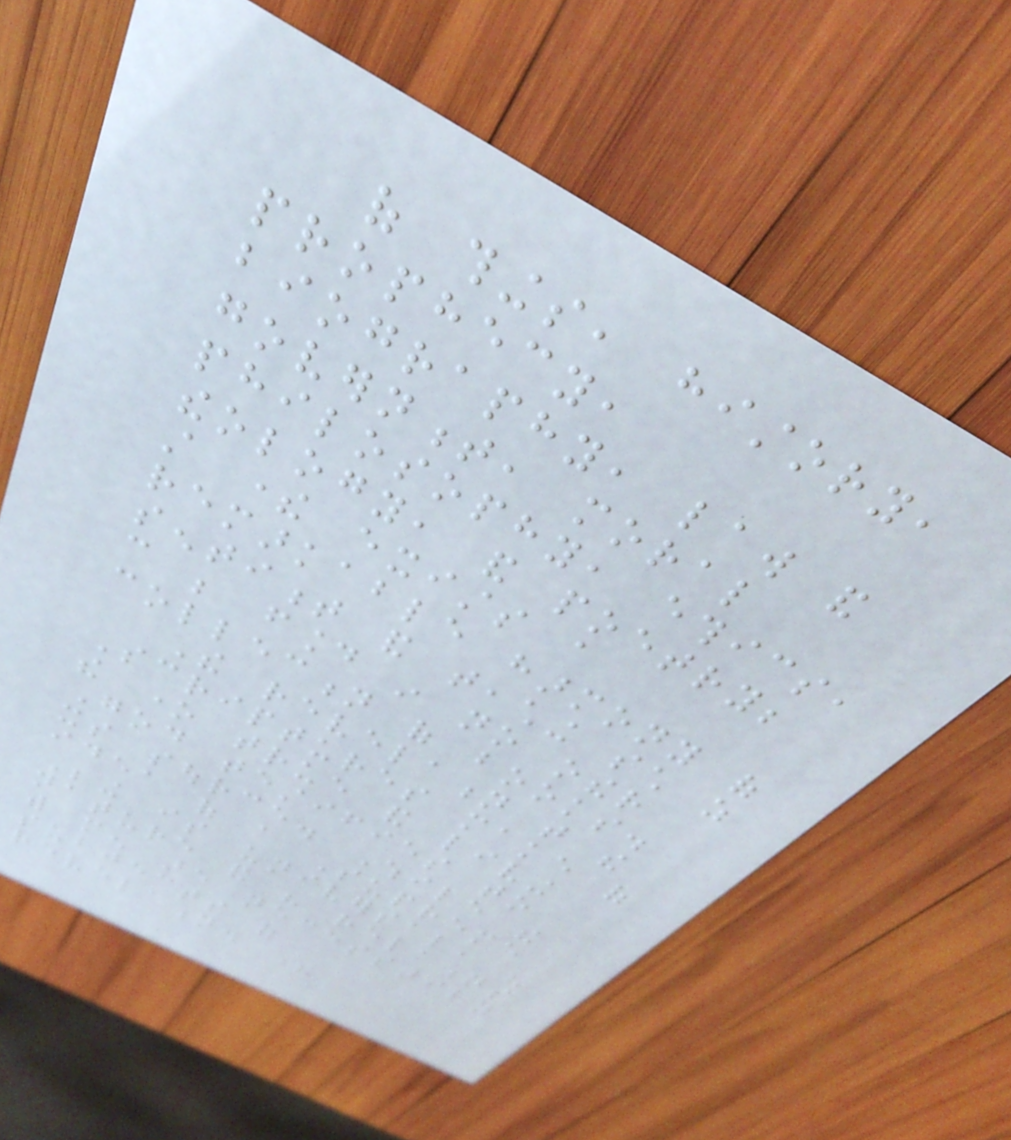of things, history,
prophecy,
biography, law and
government, moral
philosophy, ethics,
theology, and poetry;
still there exists a
remarkable harmony of
sentiment and teaching such as
can be found in no other
collection of books.
The revelation that the
Scriptures make of
the one true and living
God testifies to
its source. While the
idea of a Supreme
Being is universal, his
nature and his relations
with men are necessarily
subjects of
revelation. The
